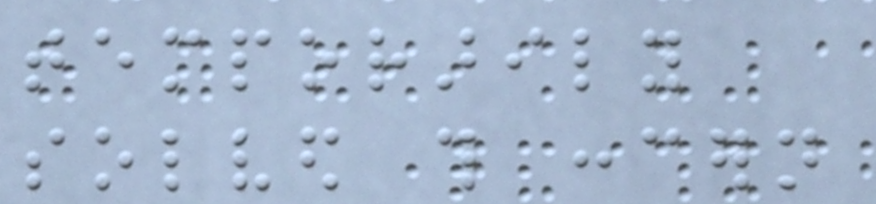temporarily
solved this concern
